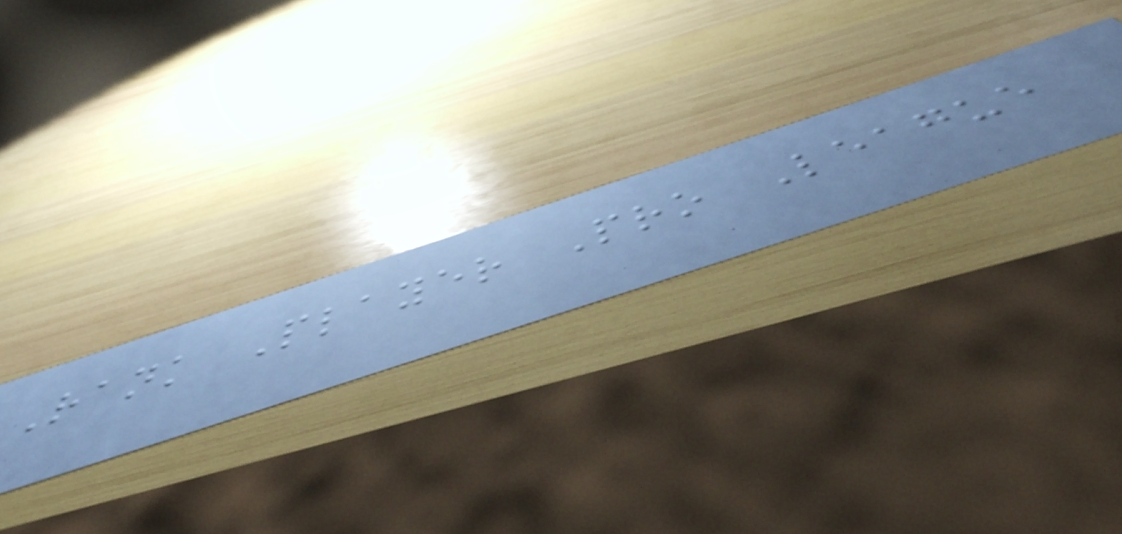Rank Player Pro League
